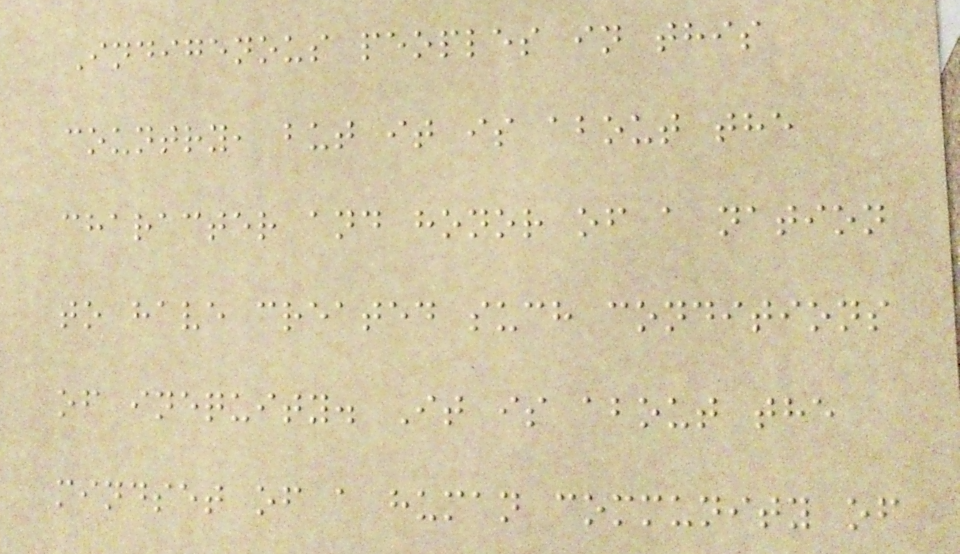Indigenous peoples in this
country, but it is about the
character and honor of a nation
to have created such conditions
of inequity. It is about the
mindset of a human community of
